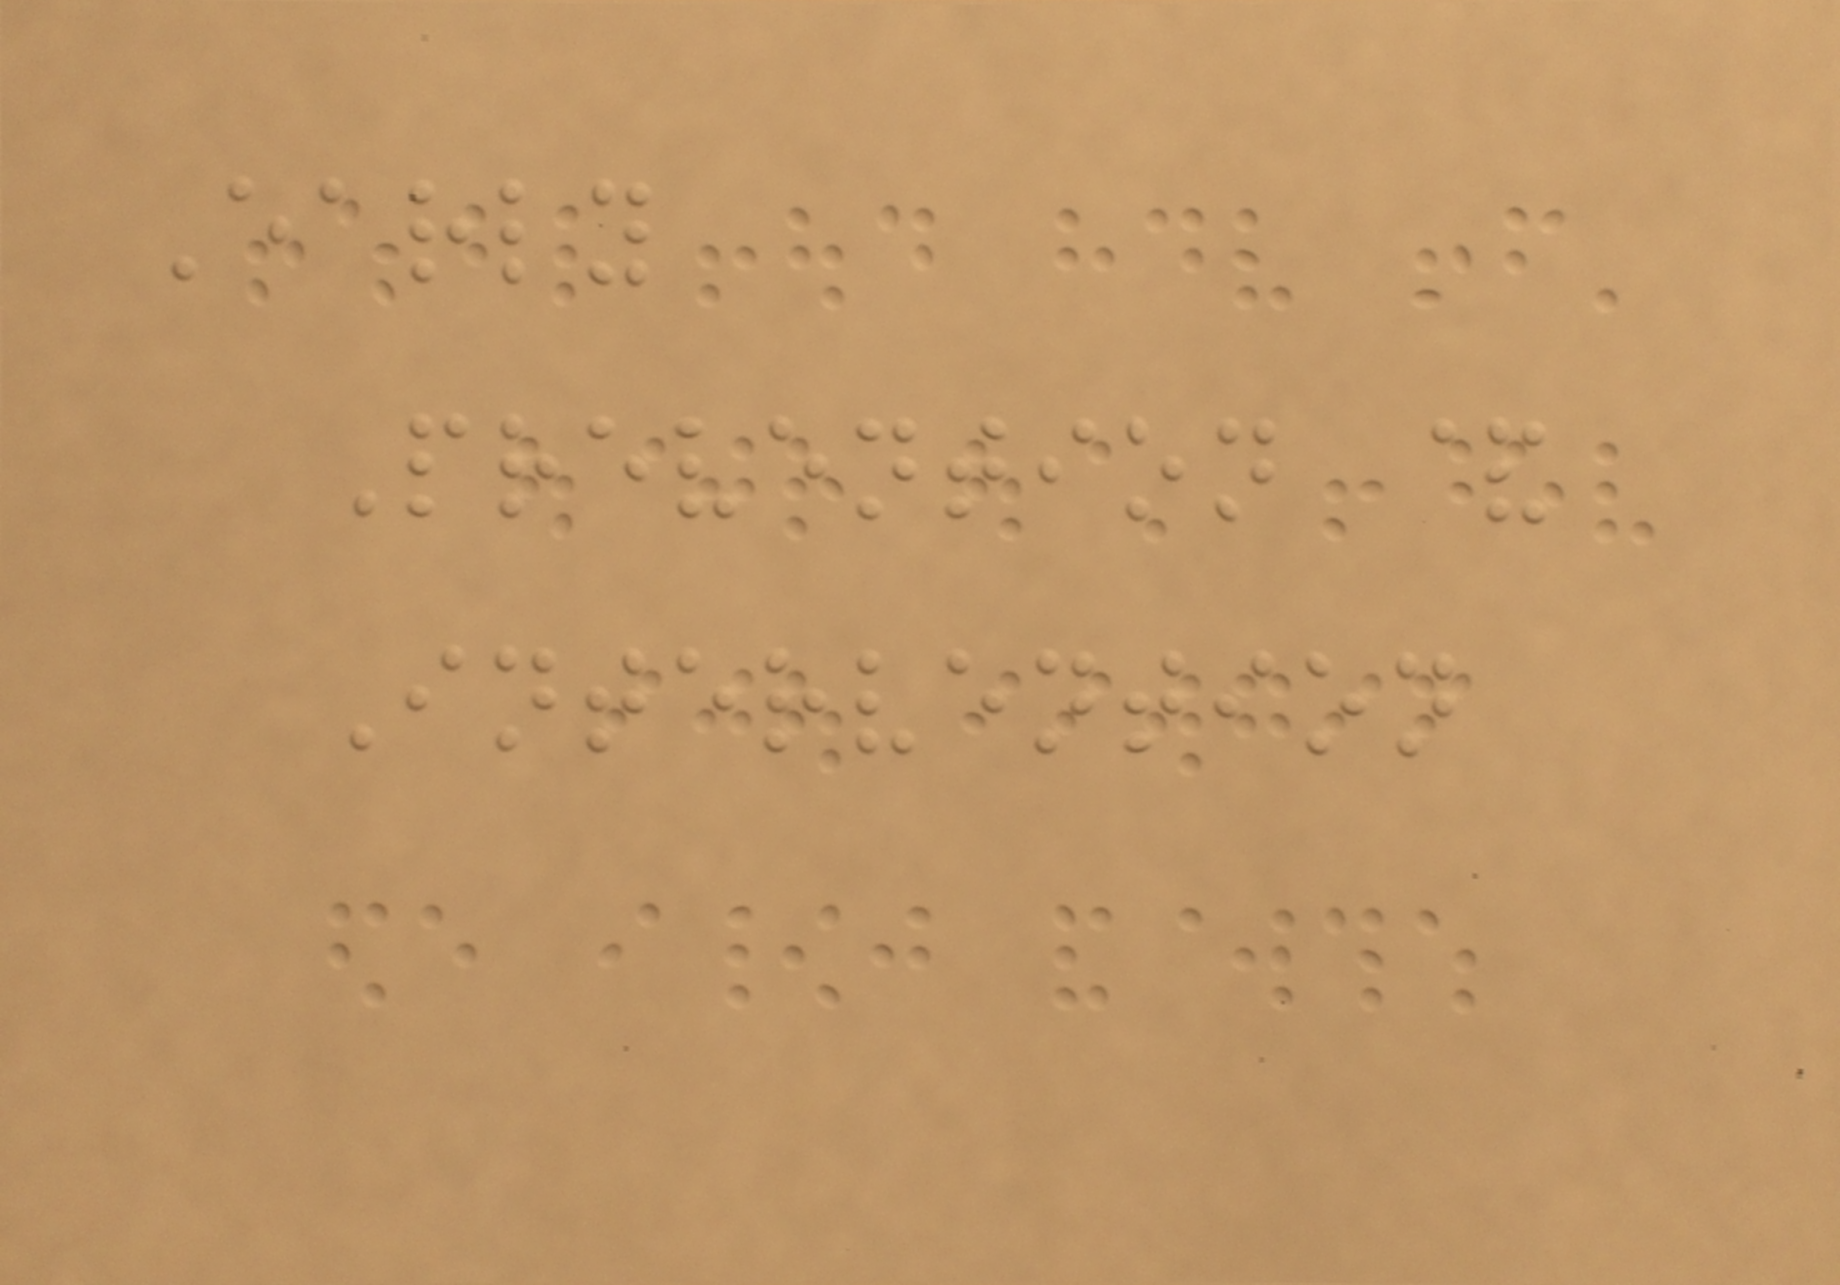Early
Prevention &
Intervention
